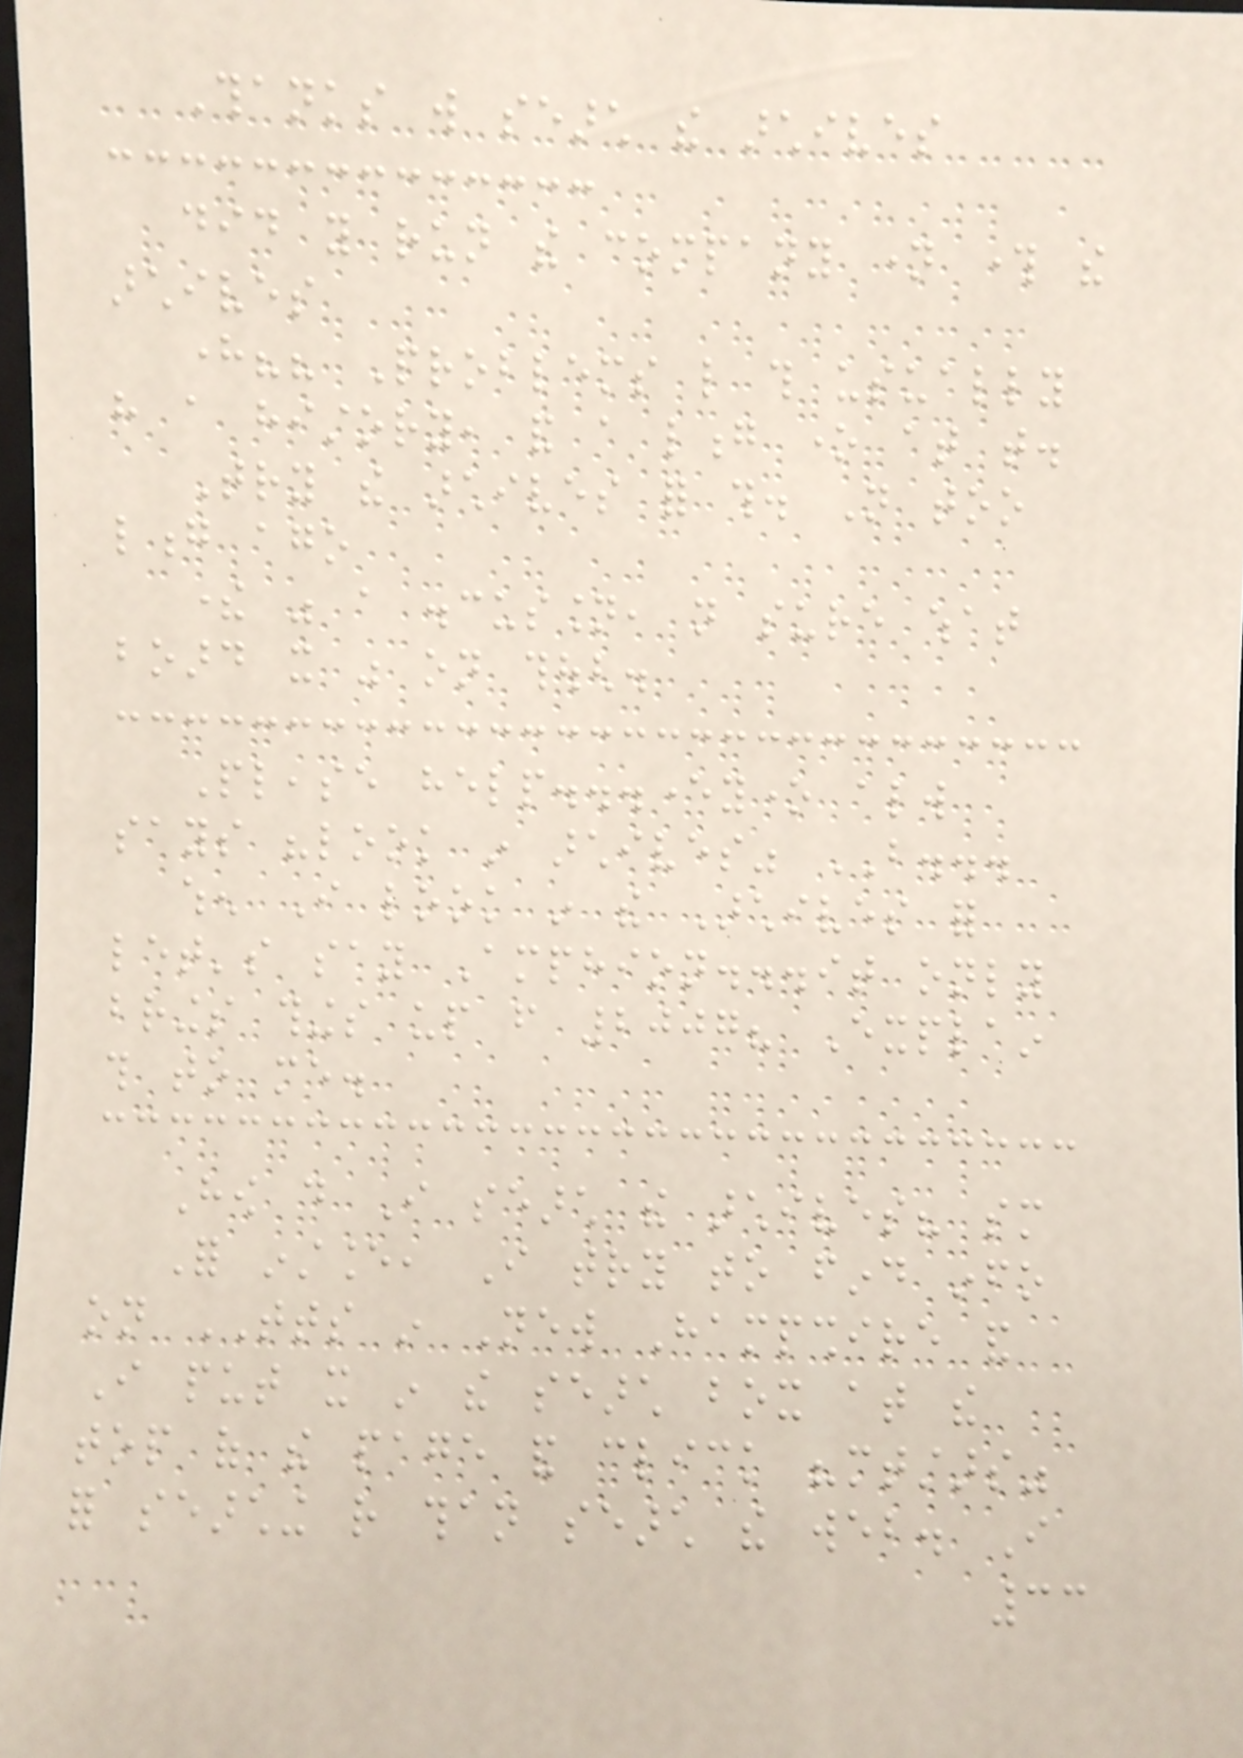Thanks will search the archives
did you run the company name through the
archives
here?? Problems like this usually
have a history, and a long one at that.
Try the archives for this. Not too
long ago
there was a discussion, not sure what
board it was on though.
Please help...everyone always
says "look in archives" BUT...
when I look in the Archives for
let's say Amphion...it only
brings things up from 2007? Explain
this to me.
How do I search the archives? sm
For instance, I try to find info
on TTS in New Hampshire and
I put it in the search box at the
top of the page and click "mtstars"
for searching rather than search the web. I
33
